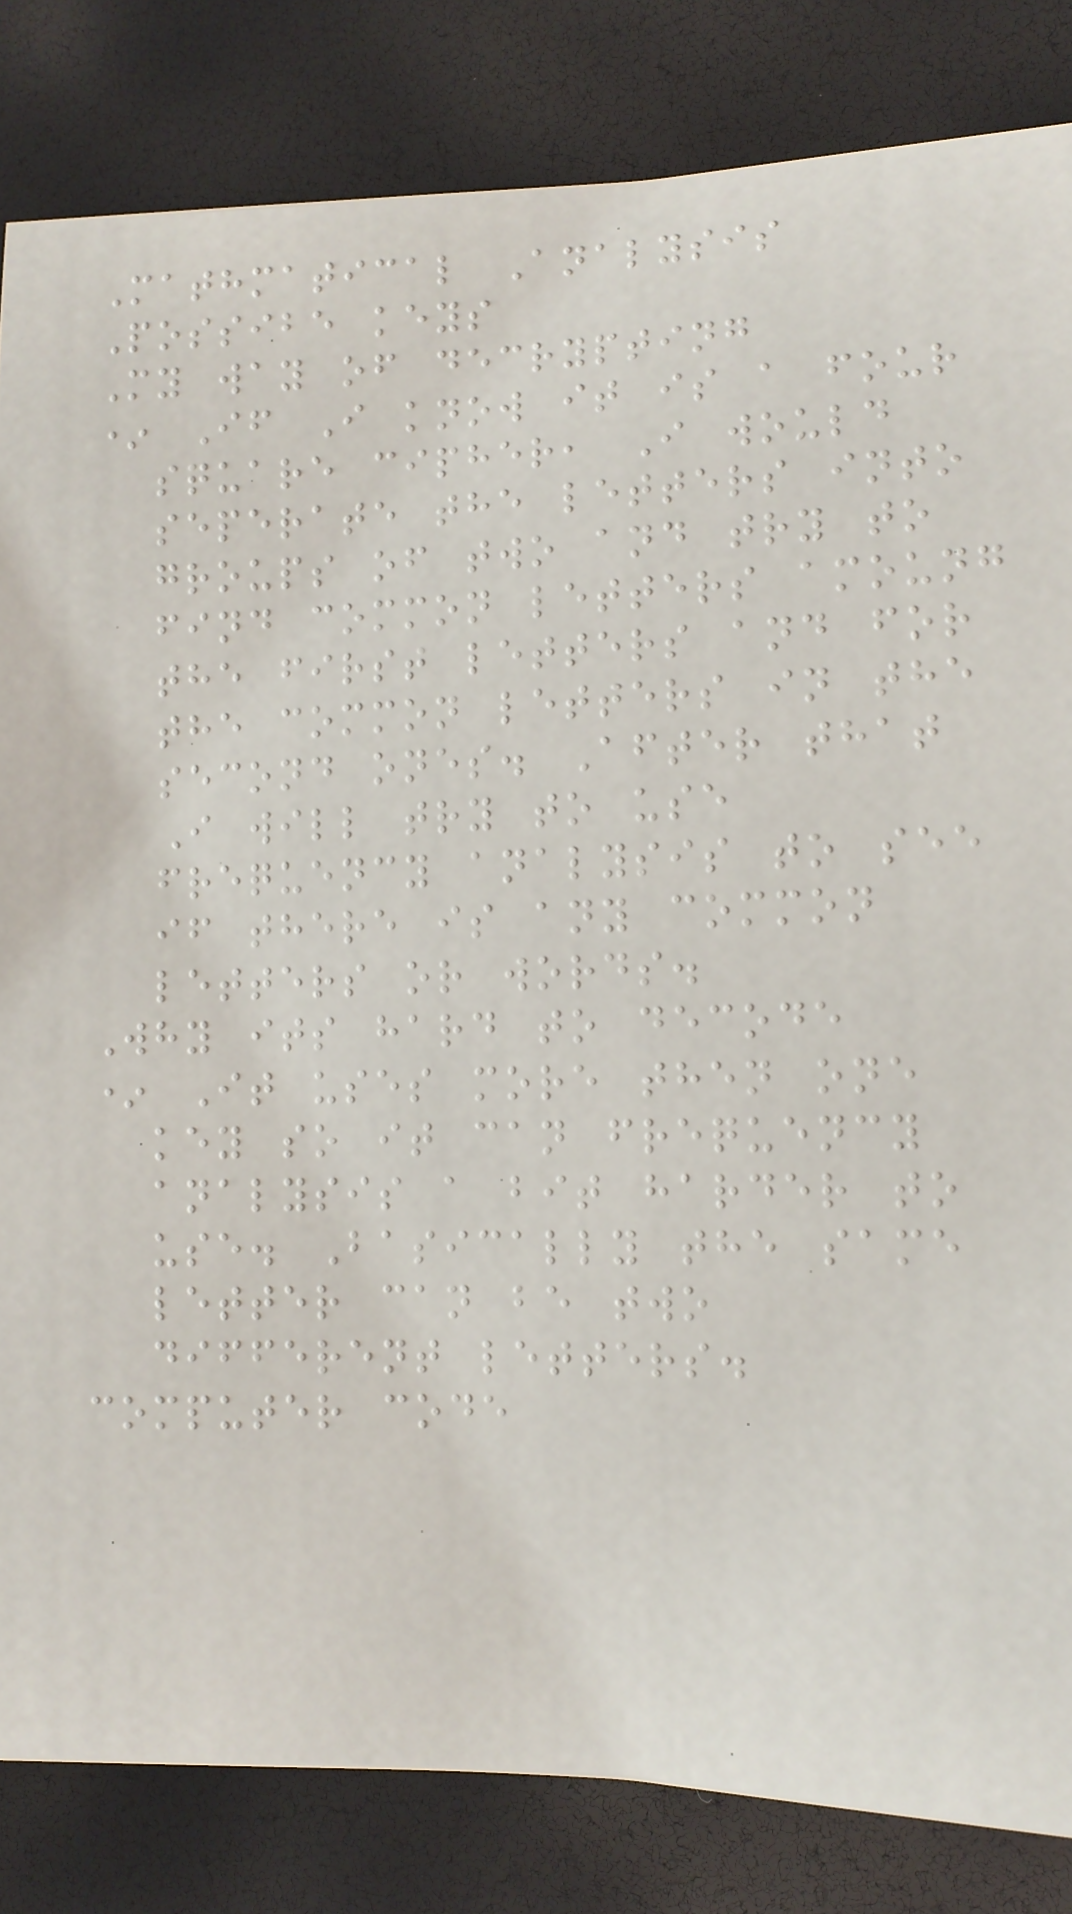Mathmatical Analysis
Possibe keys
My way of decrypting
* If I know it is a four
square cipher, I would
seperate the letters into
groups of two and try to
find common letters amoung
the first letters and for
the common letters in the
second ones. After that
I will try to use
frequency analysis to see
if there is any common
letters or words.
Why its hard to decode
* It uses more then one
key so it can frequency
analysis a bit harder to
use. Basically the same
letter can be two
different letters.
computer code
